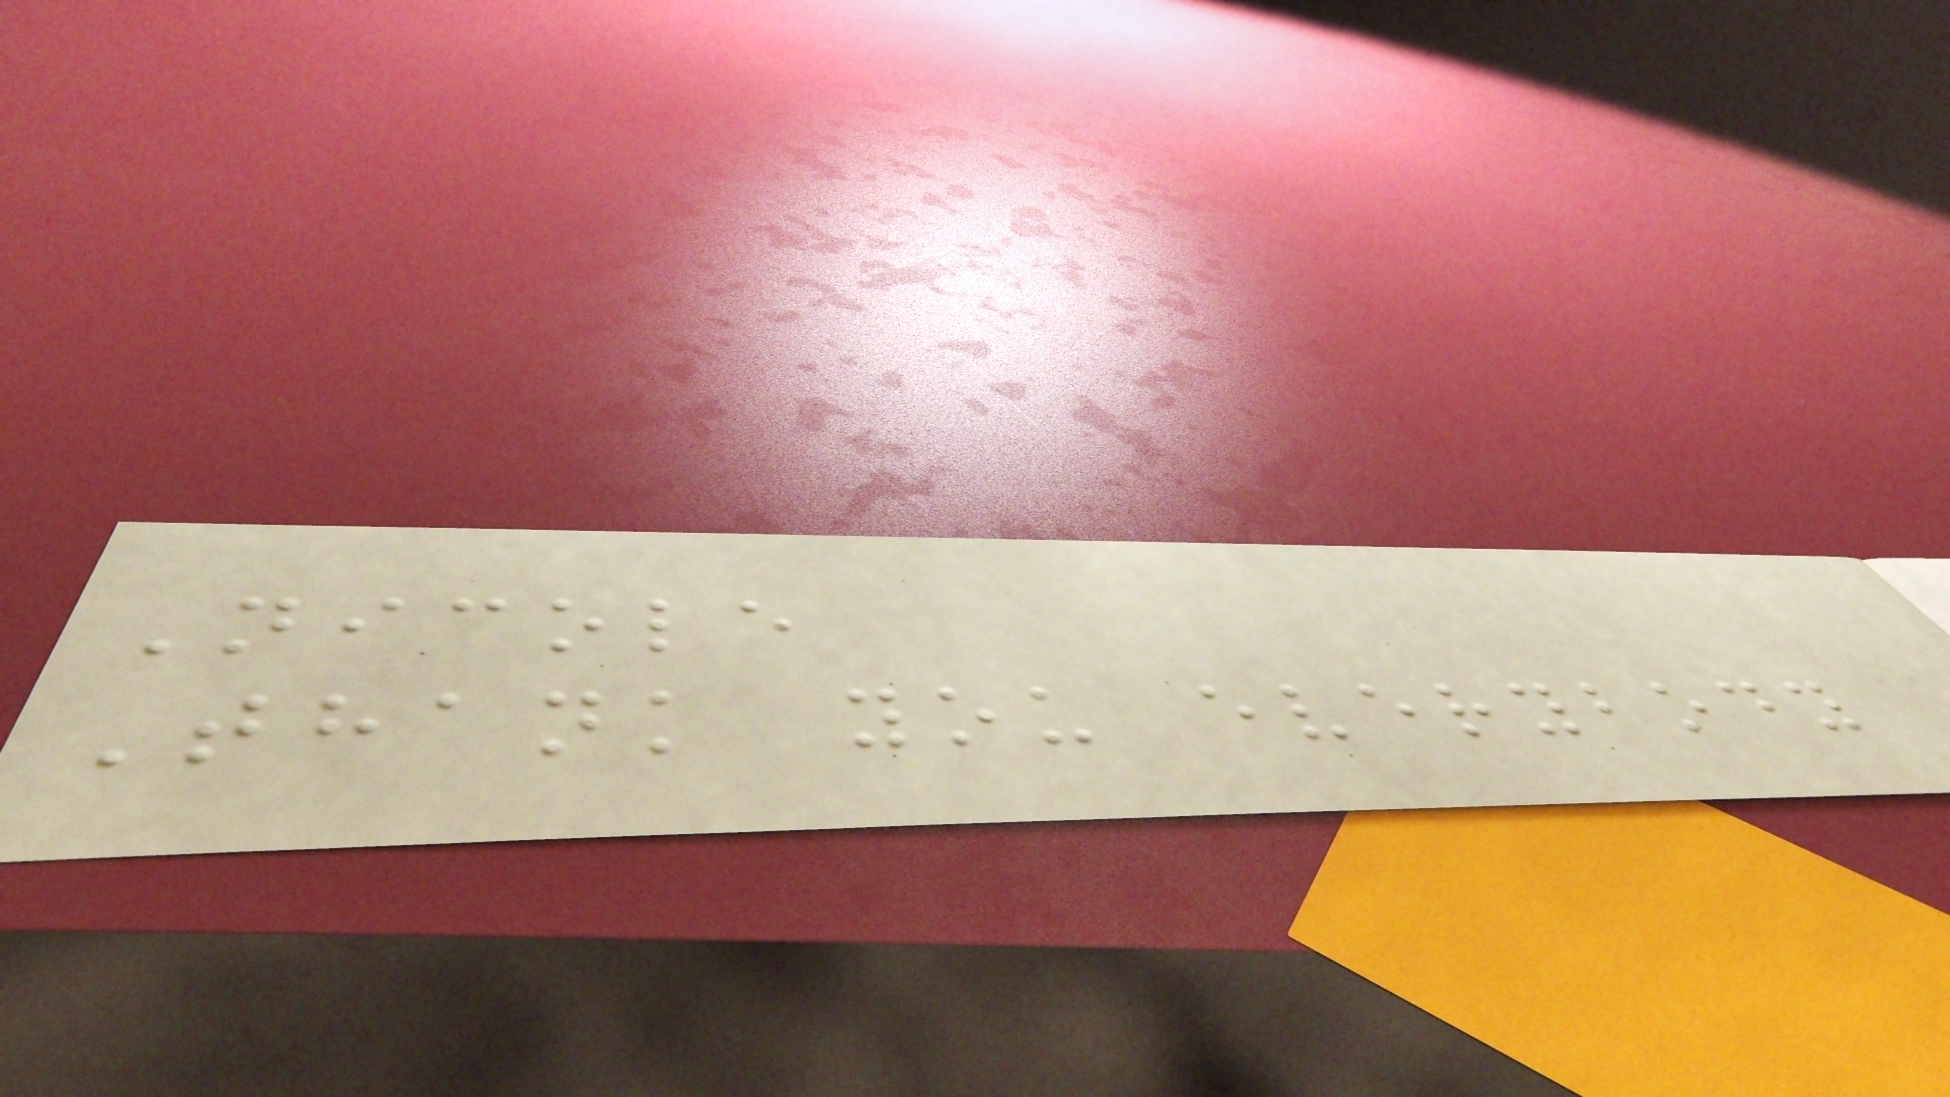Nicole
Thank you everybody
